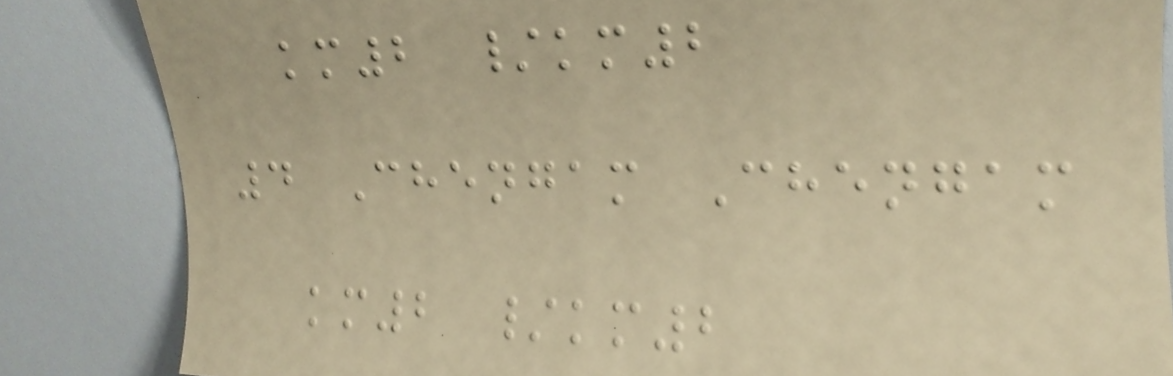km2 /km2
4 Chengam Chengam
km2 /km2
